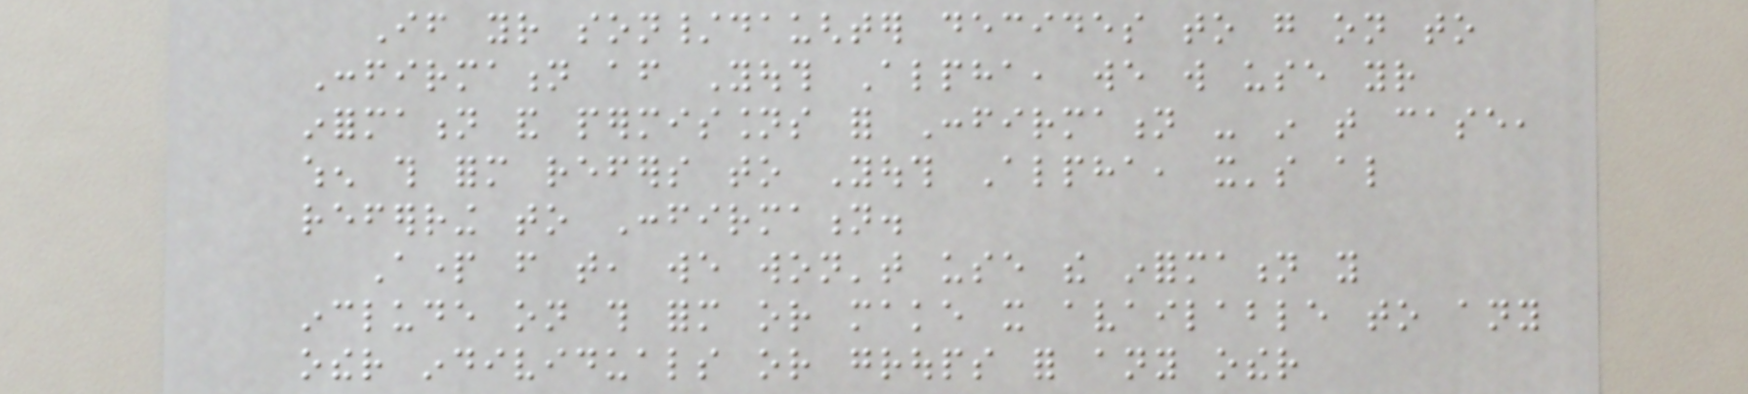If your son/daughter decides to go on to
Confirmation after Youth Alpha, we will use your
information and permissions for Confirmation - in that case,
when this form refers to Youth Alpha, it's also
referring to Confirmation.
Apart from that, we won't use the information you
include on this form or make it available to any
other individuals or groups for any other
